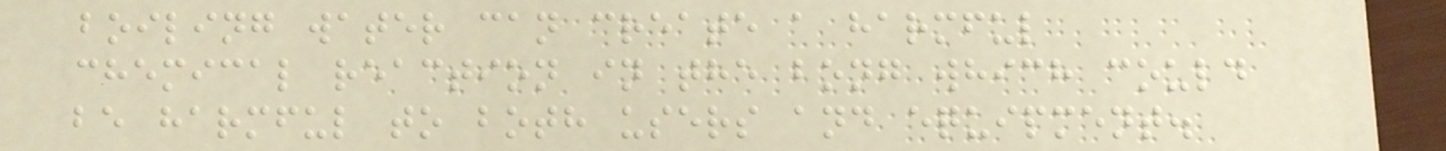boiling water can create a harmful
chemical reaction in the bong which could
be harmful to both users and equipment.
